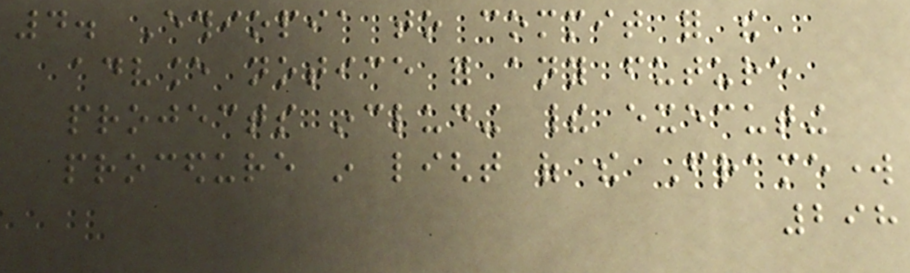4. Ethiopia to commit for the
advance notice for any future
projects including their executing
procedure in light of the Framework
298
